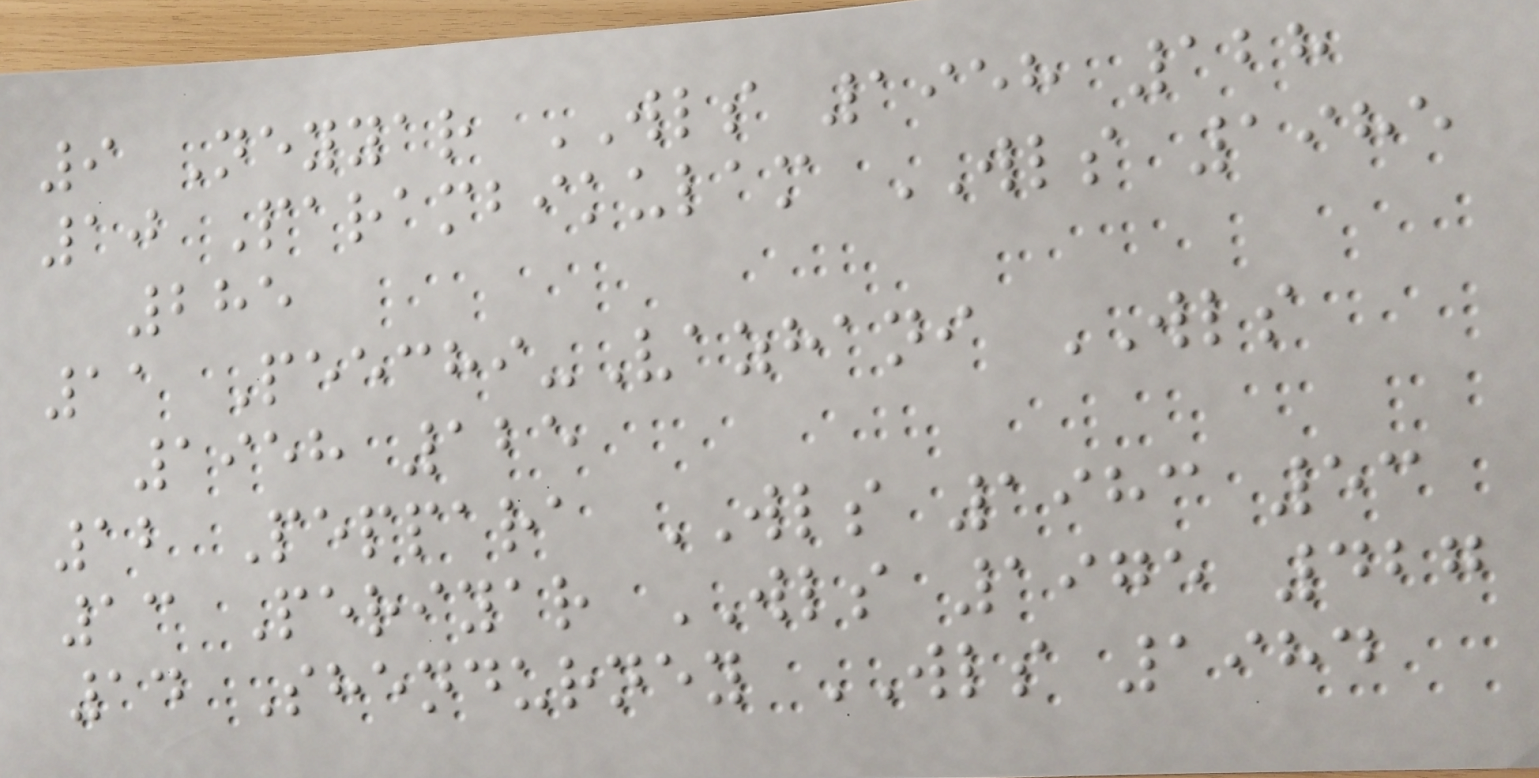9 Neyyar WLS 1958 128
10 Parambikulam WLS 1985
285
11 Peechi-Vazhani WLS
1958 125
12 Peppara WLS 1983 53
13 Periyar WLS 1975 427
14 Shendurney WLS 1984
